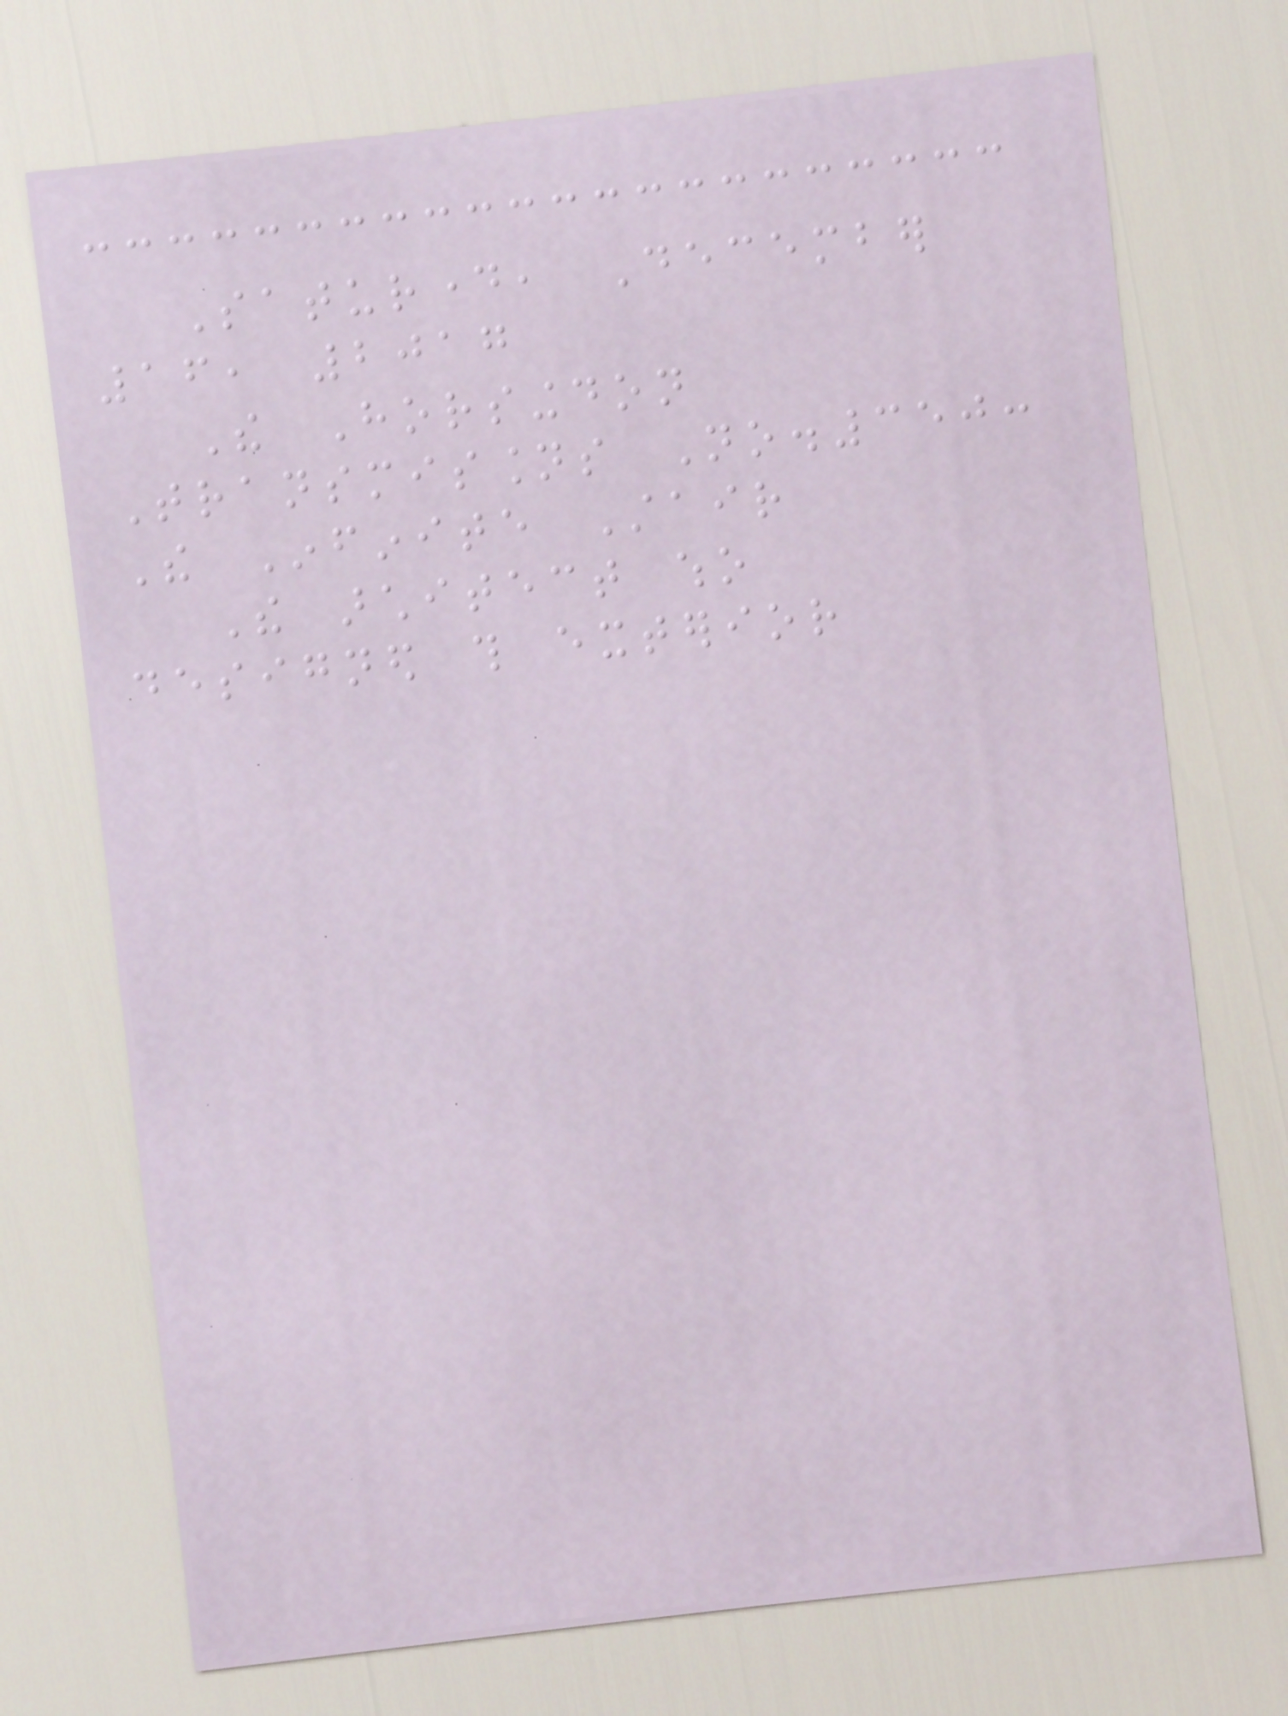Saturday, December
16, 2017
The Horsingdon
Transmissions No.350:
The Infinite Stair
The architect who
designed this exterior
